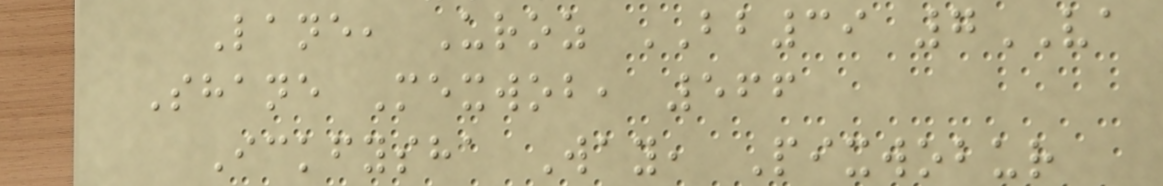Lane, Uroz BB39 7VA
Shane Mexwob, 566
Ickfysha Way, Pixwobur
